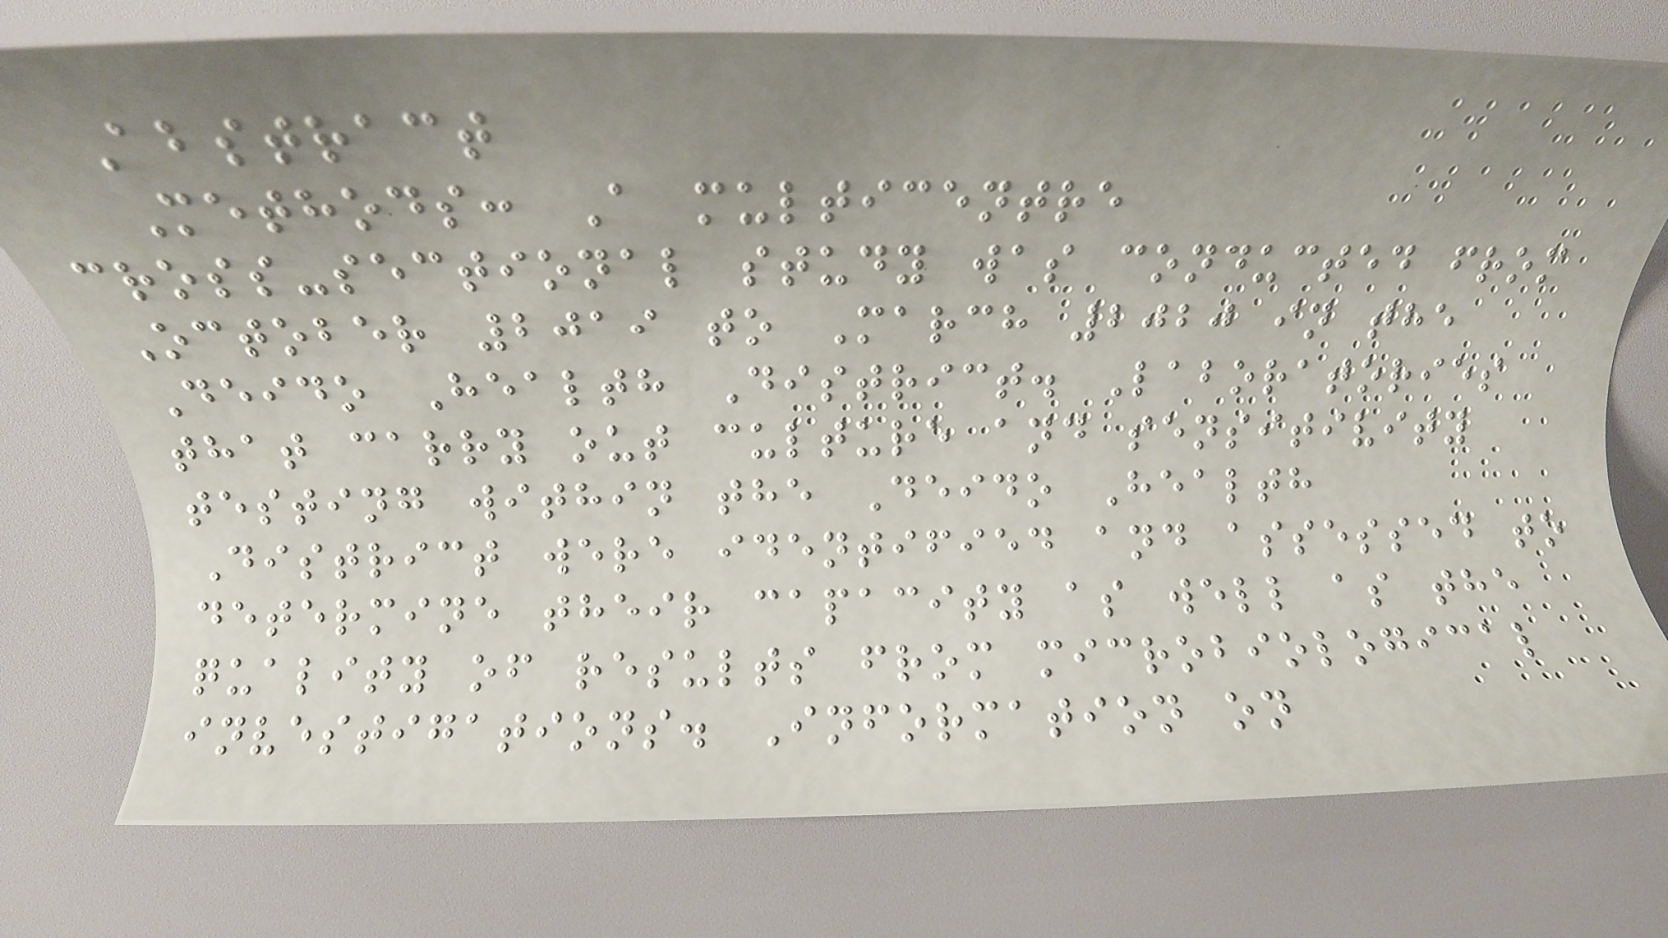Abstract
Methods: A multicentre
cross-sectional study was conducted from
October 2019 to March 2020 in the
Deido Health District. Laboratories
that carry out culture and sensitivity
testing within the Deido Health
District were identified and assessed to
determine their capacity as well as the
quality of results from microbiological
investigations. Information on
